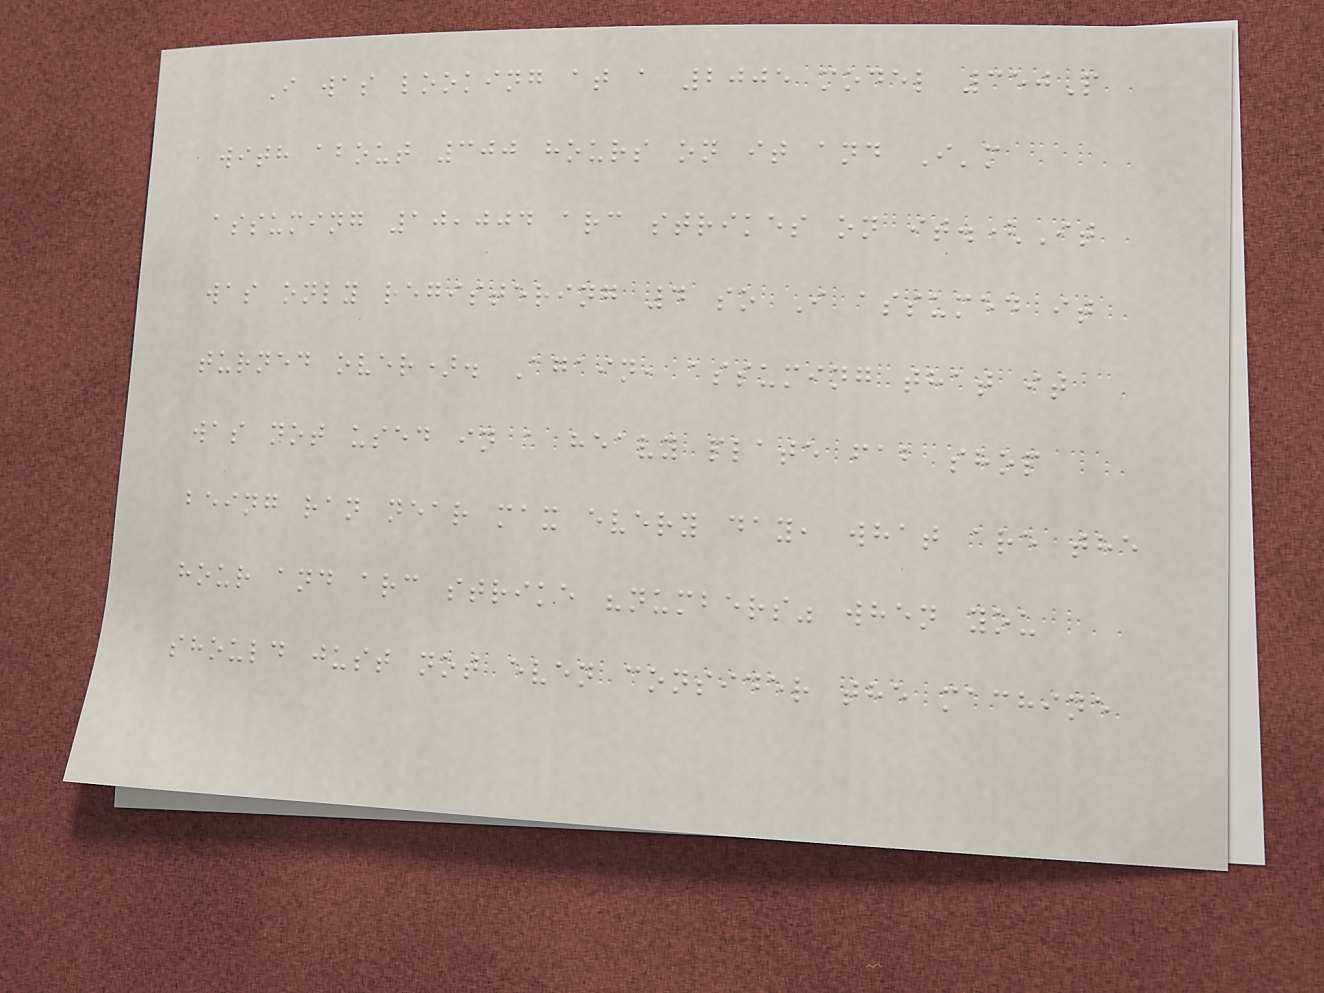I was looking at a 2005 model 350P
with about 300 hours on it and I'm
assuming 10,004 arc strikes on it.(It
was only registering 4 so I assumed it
turned over). Again, assuming that it
was not used in a heavy plate fab shop
being ran near max every day, what are the
hour and arc strike "numbers" when you
should just not even consider the machine
